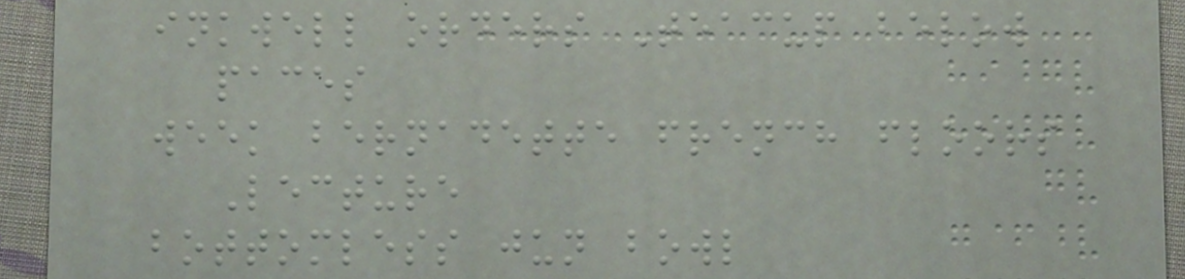inkwell orders Teacup below
paces
week bernadette french floors
Lecture
bottomless jun bowl
